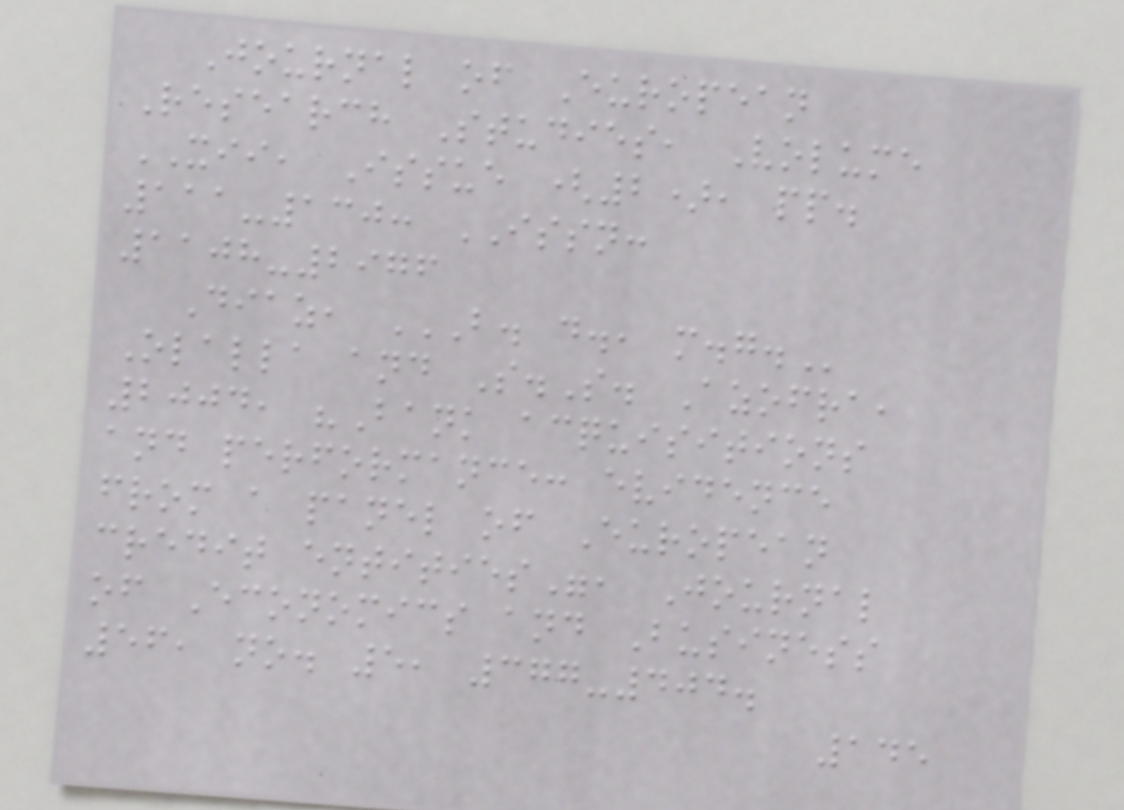Journal of European
Research Studies, Volume
XII, Issue (2), pp.
111-130: ISSN:
1108-2976
Diaz, B. D., M.G.
Olalla and S.S. Azofra,
2004, "Bank acquisitions
and performance: evidence
from a panel of European
credit entities", Journal
of Economics and Business
56, no. 5, 377-404.
145
